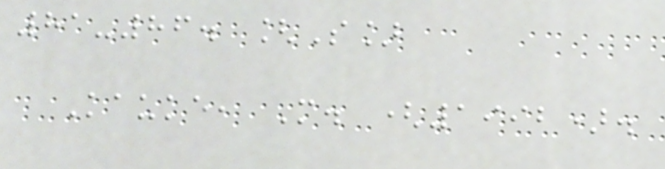81-86. [S]
Kauke, M. (1992).
